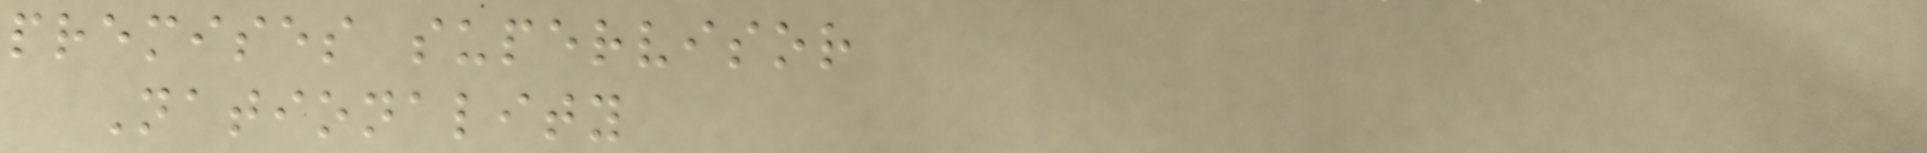premises supervisor
Nationality
